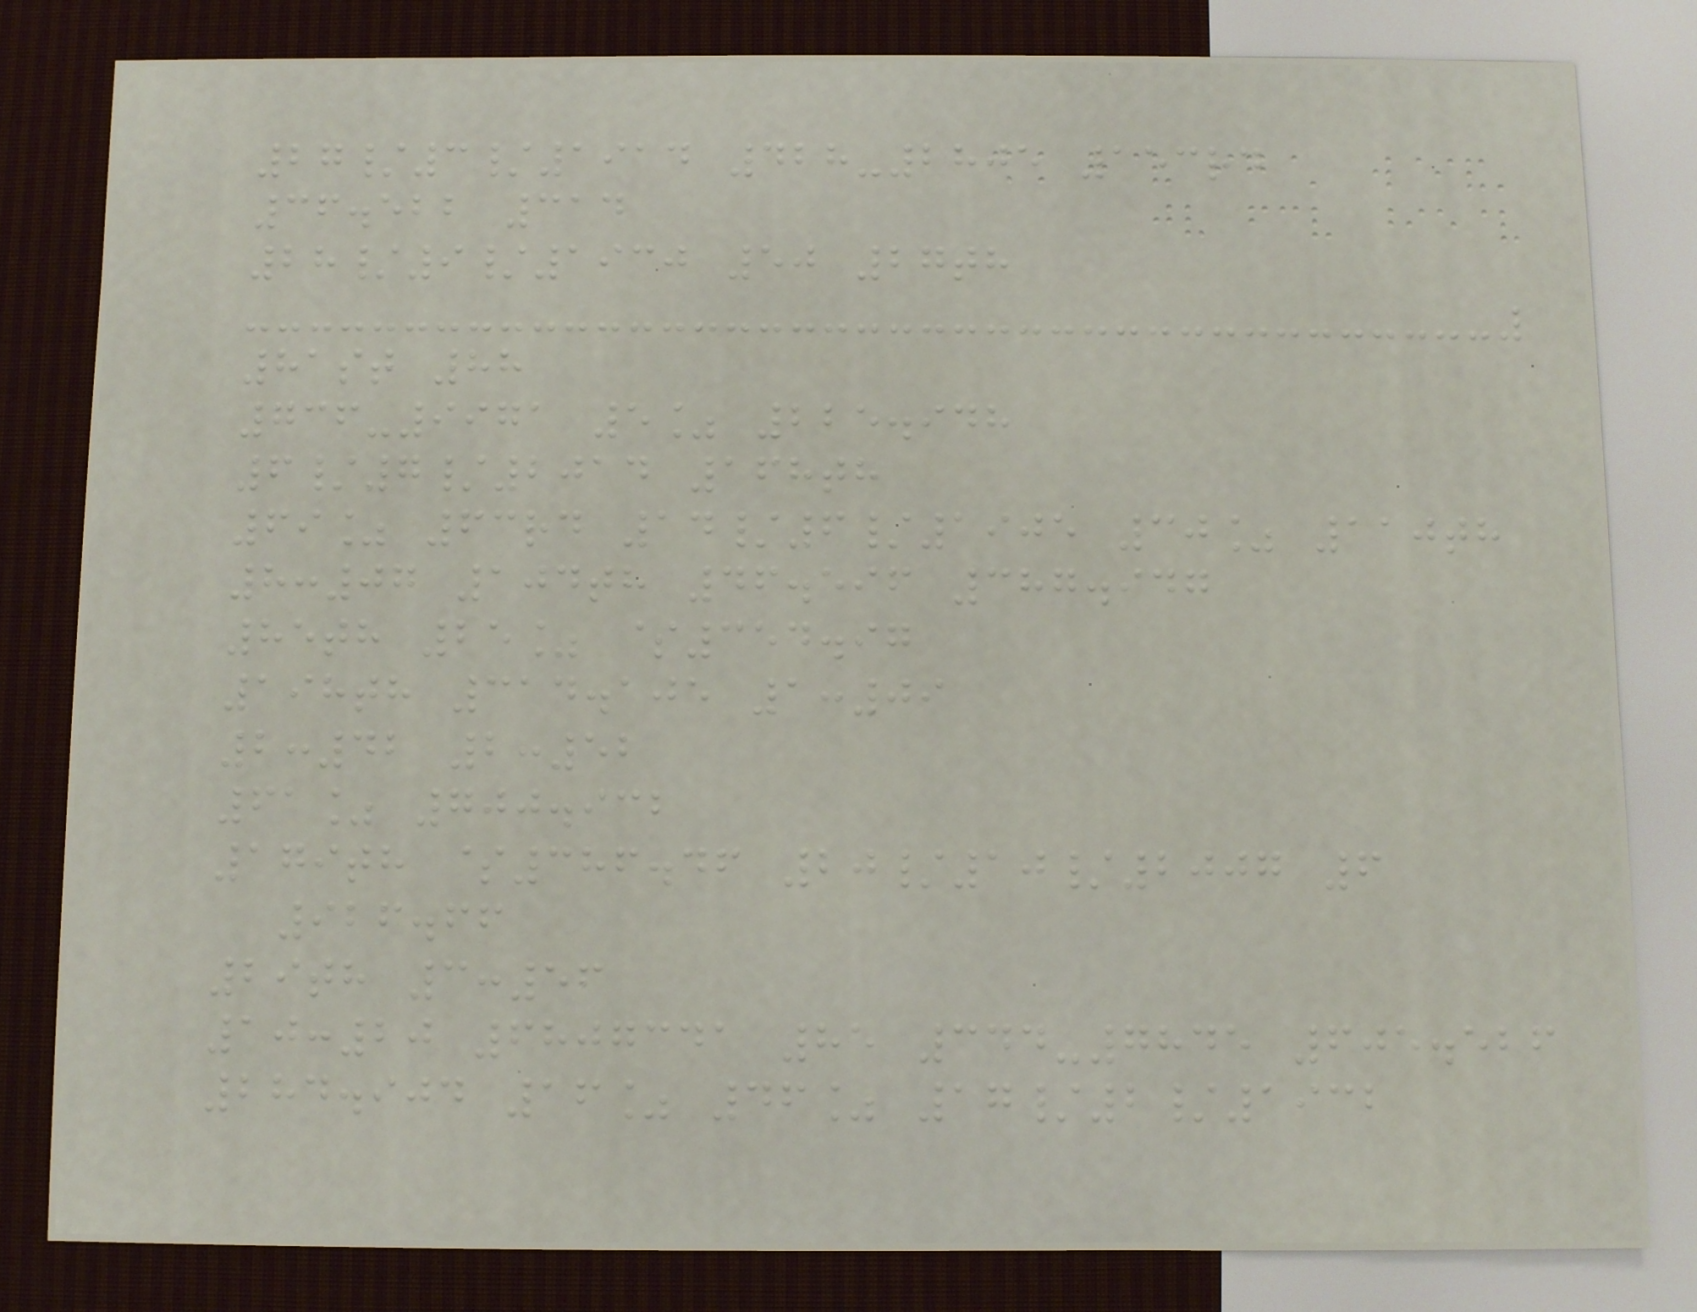27/3/1914 428-2805 153rd
36.522 314
28/9/1930 50 27th
81st 88
736-9971 5% 225.948
6/7/2014 168th
69% 63rd 14/6/1905 30% 110th
8:07 104th 46.596 387.947
85th 25% $354.97
198th 314.105 1:09
2:42 2:52
61% 700.932
179th $386.46 20/10/2007 6
926.66
29th 3:56
10:20 6807341 85 344-7845 605.526
284.904 16% 46% 17/2/1932
